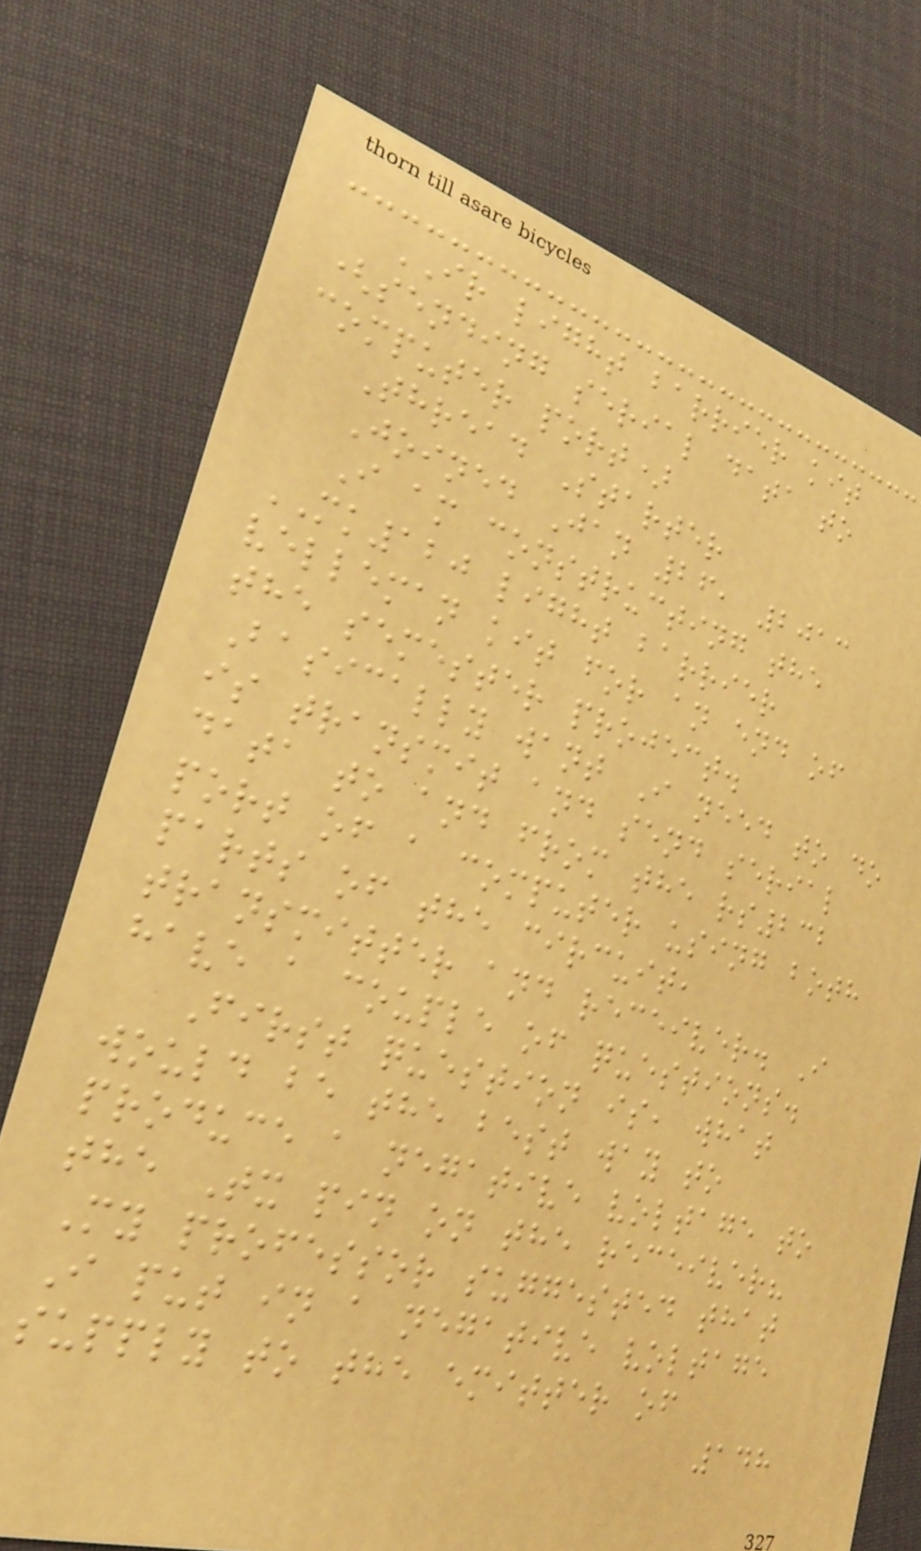IR light barrier kit
(sending serial data to
computer port)
Thread Starter
Joined Jan 26, 2013
I am constructing the
MK120 light barrier
velleman kit for an end of
the semester project.
Basically want I need to do
is transmit and send serial
data to and from the rs232
port of a computer using both
parts of the circuit,
transmitter and receiver. I
have a couple of questions.
First question is, what
would be the best way to
produce a negative voltage to
the Tx pin on the receiver?
My professor suggested that
I put in a negative voltage
supply to the emitter of
148
